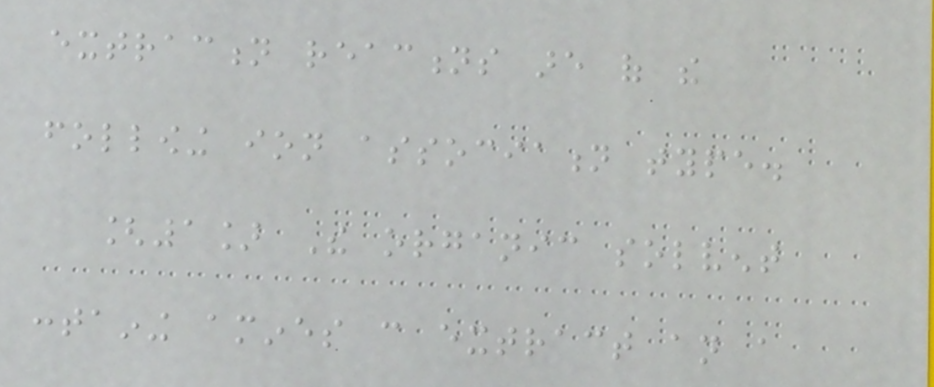extraction reactions are of the
following ion association type.
[1] The organic solvent
containing amines can extract an a
